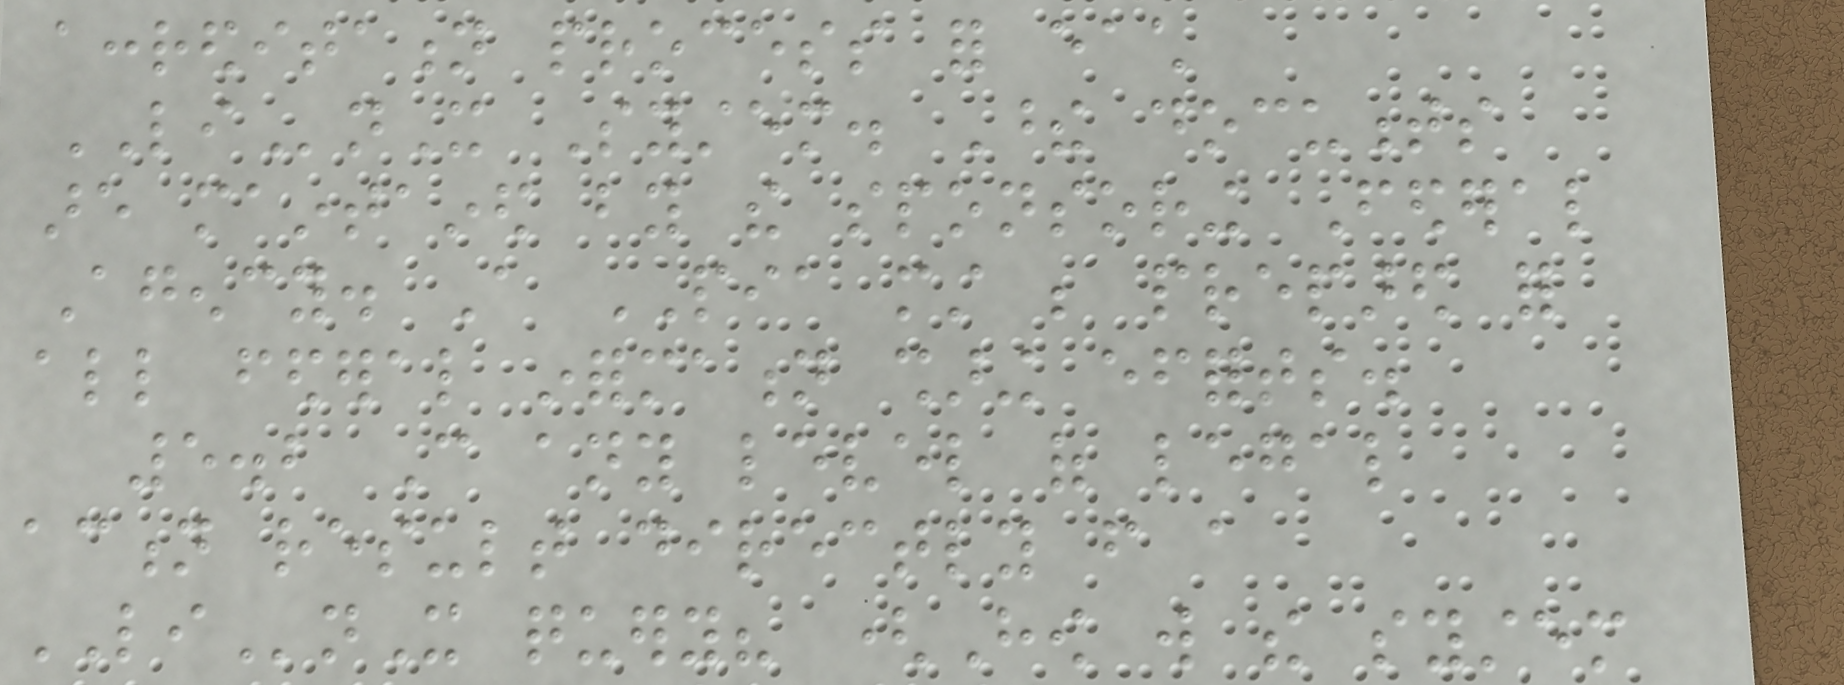accreditation process for each
LInX System. These documents
are maintained by the sponsoring Federal
Agency. A PIA must be prepared for
all federal information sharing efforts.
5.2 Can any level of legal
action result directly from a
LInX query? (How will the system
